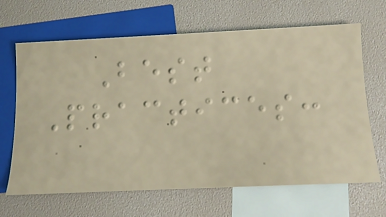Best
Practices:
